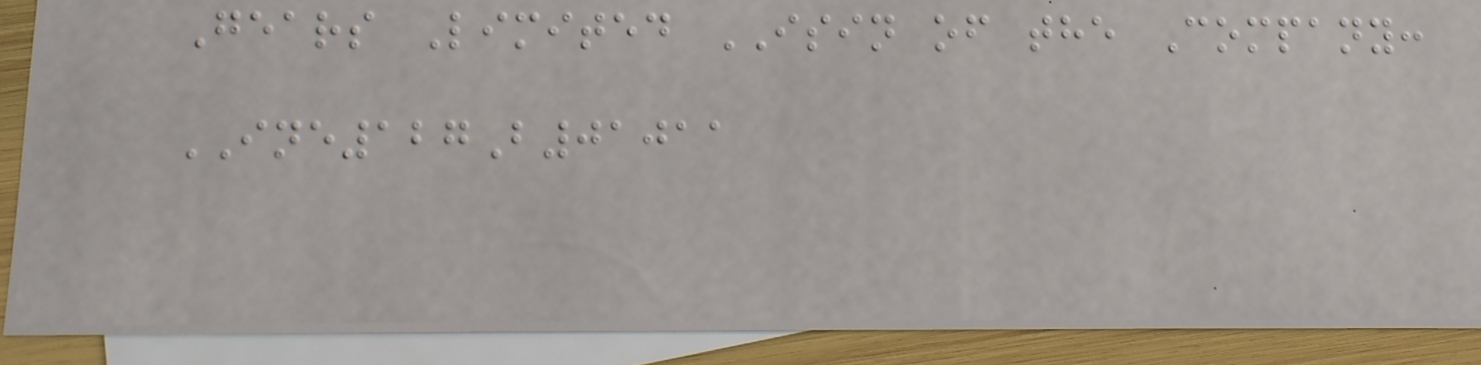Gears Limited ISIN of the Company:
INE127B01011
